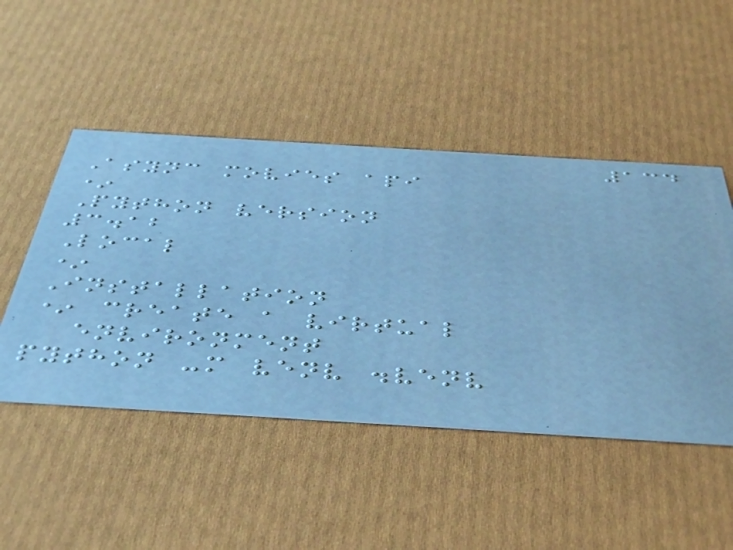134
Async movies api
*
Python version
3.12
Local
*
Installation
* create a virtual
environment
python -m venv .venv
